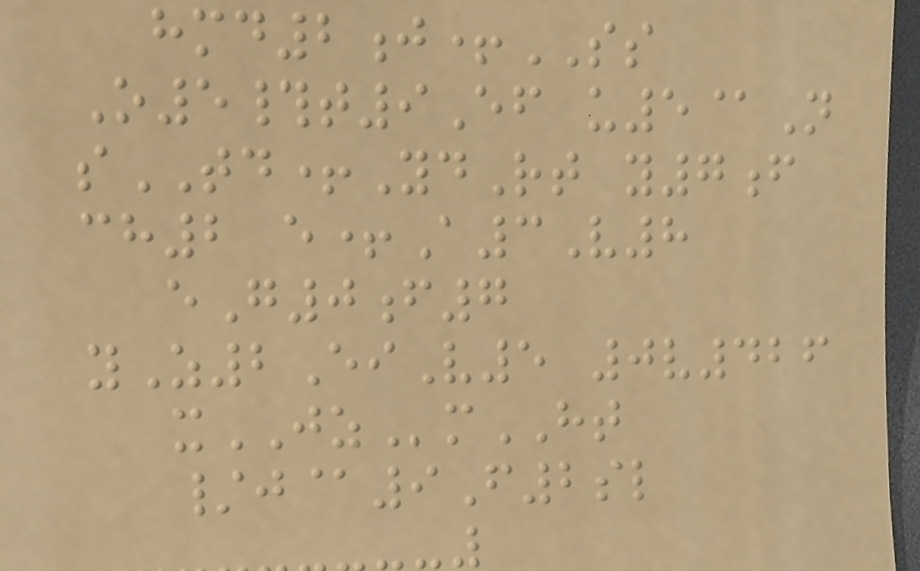hmd2j+SS
O5#t9Ef u5@N
sTD+YdRt y7f
ch2 e+A3V8
eG0f7
yZ2EiV5 0v426
xJZmHT
/j@9F2sl
